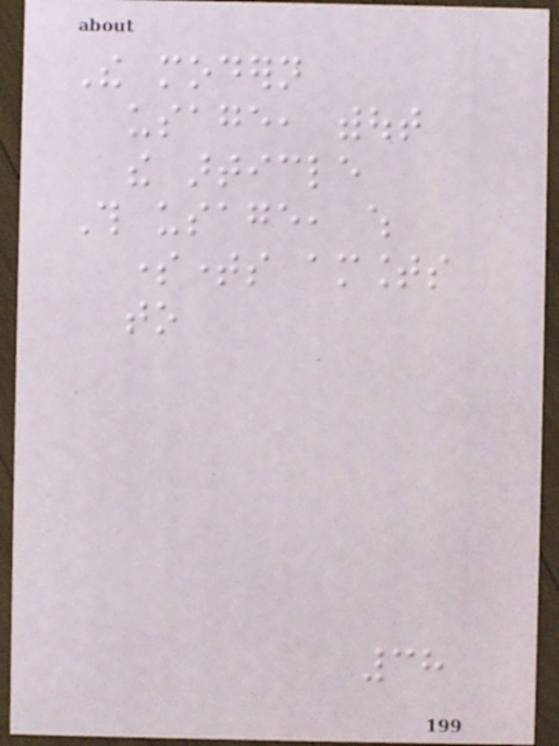The modern
usage, without
the article
This usage, which
sometimes amounts
to
38
